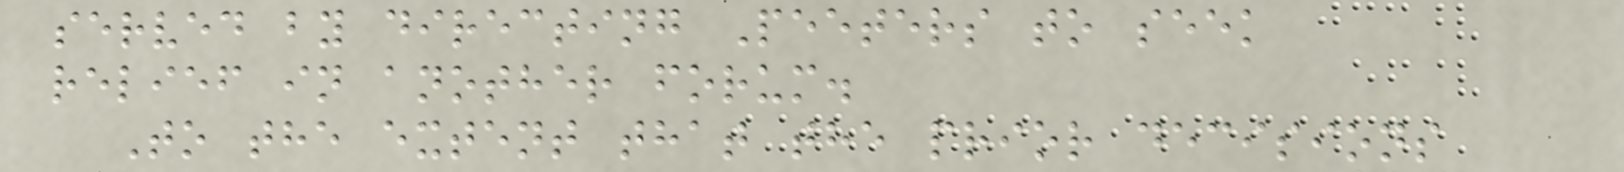served by directing Peeters to seek
relief in another forum.
To the extent that the prior decisions
